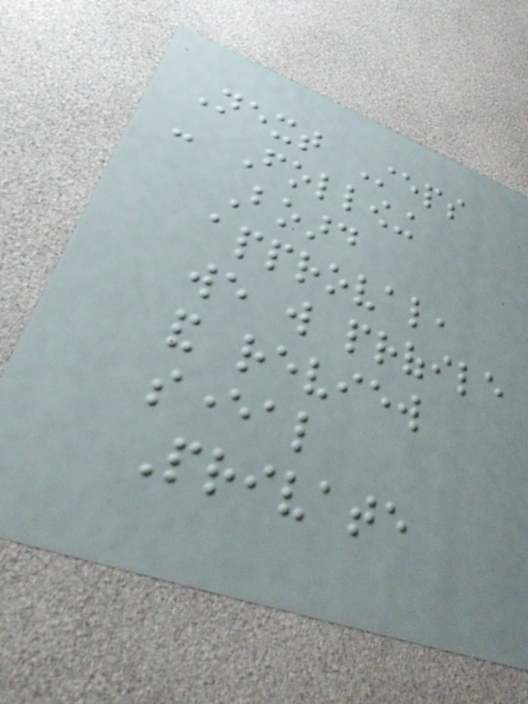Next Steps
- Following
Board
approval,
we will profile
and review
several
Private
